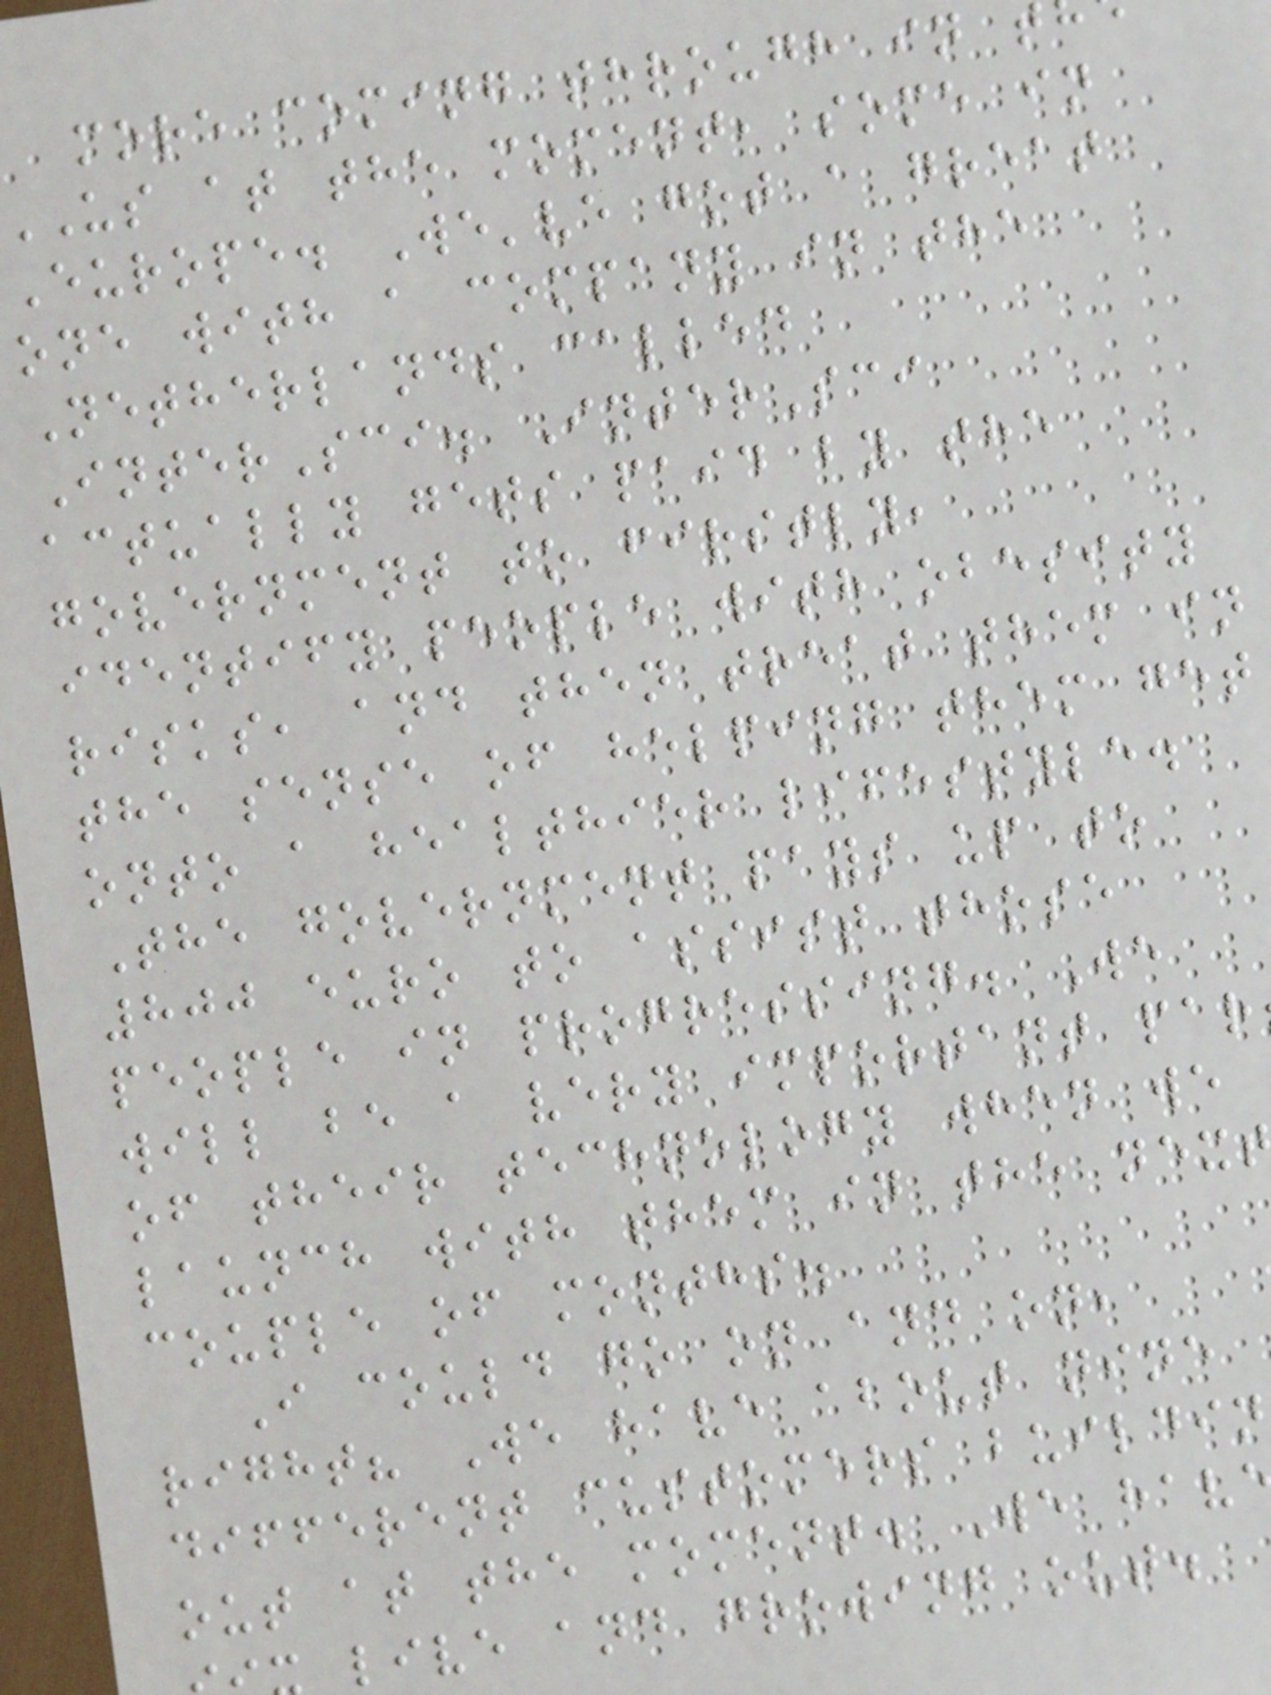more coming through in t
us at the moment, some in
Europe. We've got a great
one with a company in the
Netherlands called
InterSci. InterSci
actually gets paid by the
government to firstly,
identify people with obesity
risks, and then treat them in
the sense of helping them get
onto a healthier lifestyle.
The government pays up to
800 euro to assist those
people in progressing. We
will be a very important par
of their technology when we
launch with them in the nex
couple of months.
I could go on and on,
right? We have about nine
different customers buildin
out at the moment. We hav
live and growing out.
